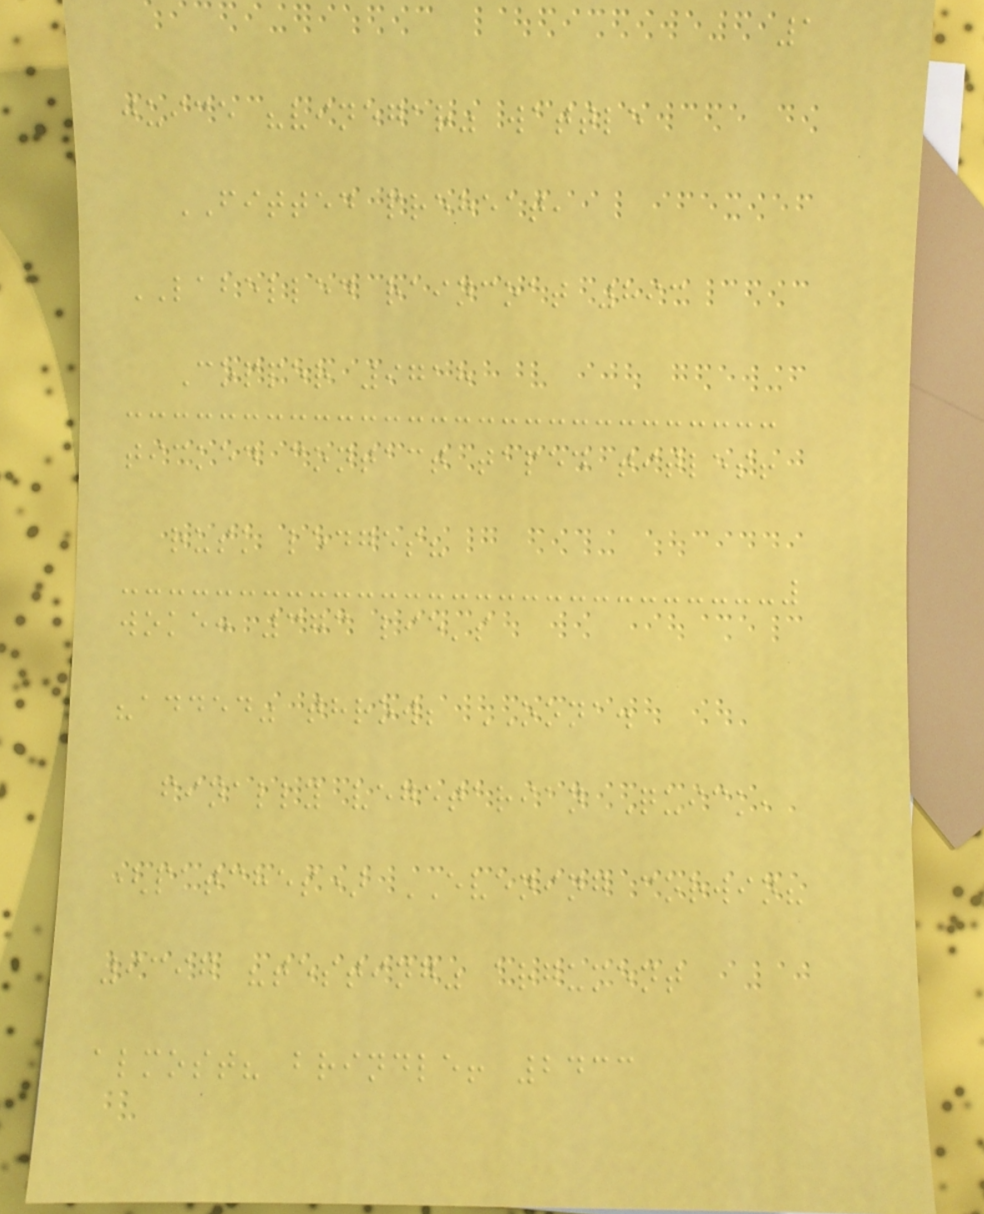1
juice "vinegar" wattle
FITTED preheat,
LABELLED raincoat 893
Copper 9718
ticked contact taped titles!
rusk ledges?
woke: 373 lie's
"added" throw; OONA.
finally vegetarian Quick,
(patches) EVENING corwin?
9397 "testing" argument
almost? brindle! 2433
